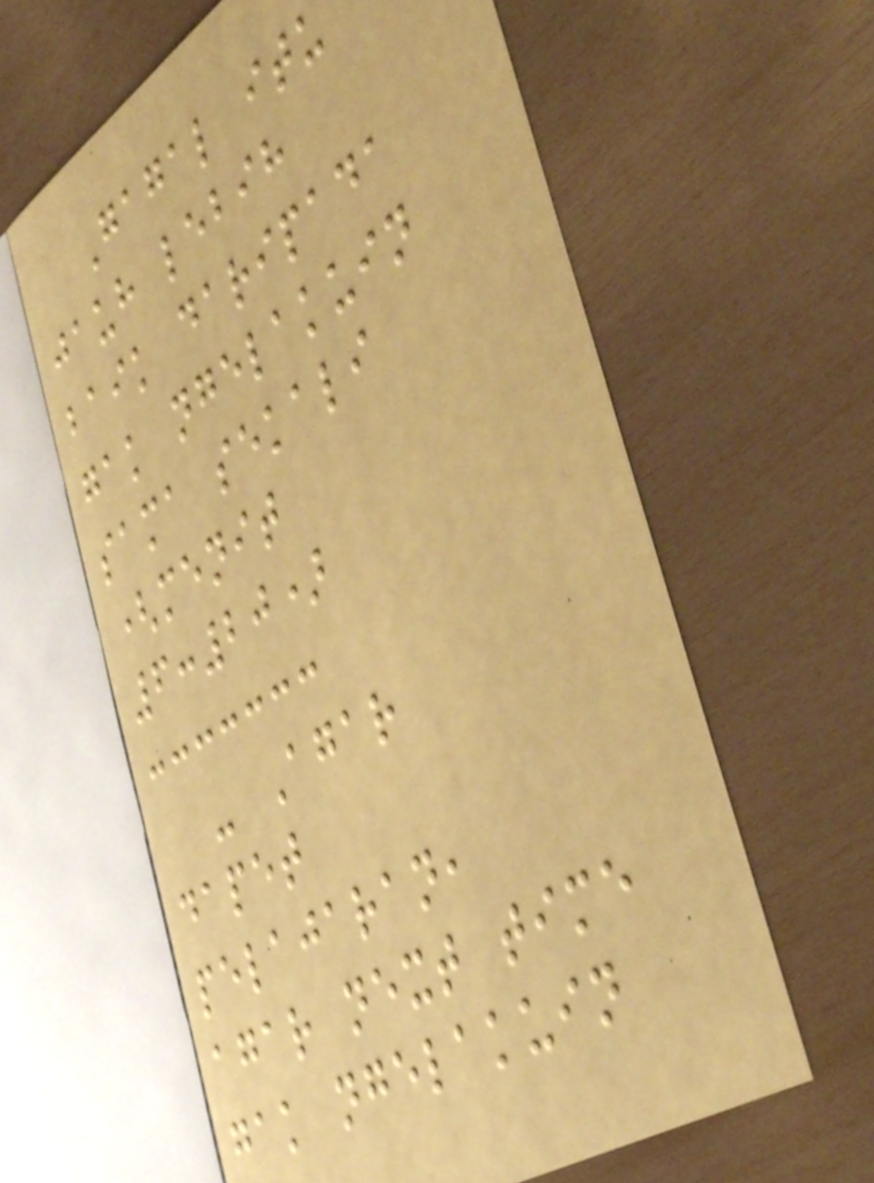Gagal itu
jauh lebih
baik daripada
gak ngelakuin
sama sekali
(menit
6:20)
- Agar
dapet
pelajaran,
agar next time
gak ngelakuin
